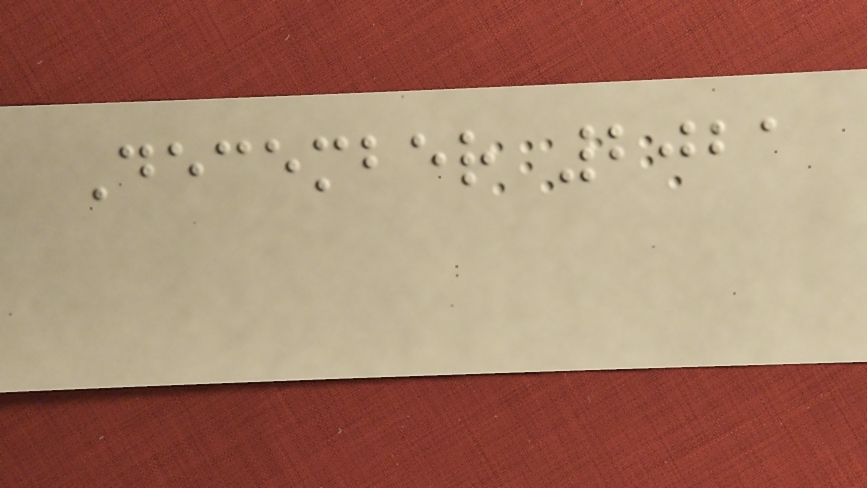December 2021
